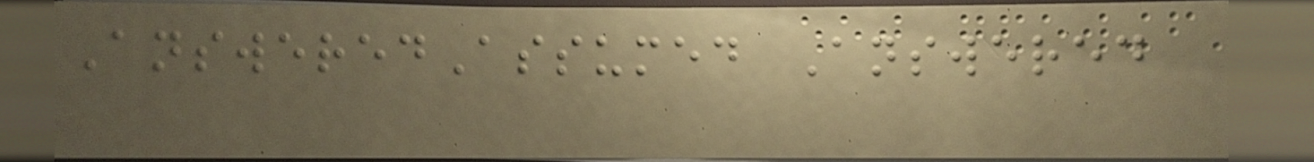AnsweredAssumed Answered
